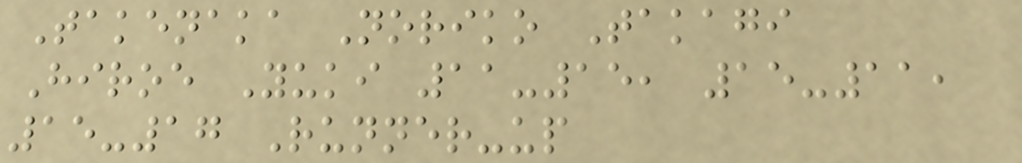Takenaka Noriko Takagi
Hiroe Yuki 11-15, 15-11,
15-17 Runner-up
